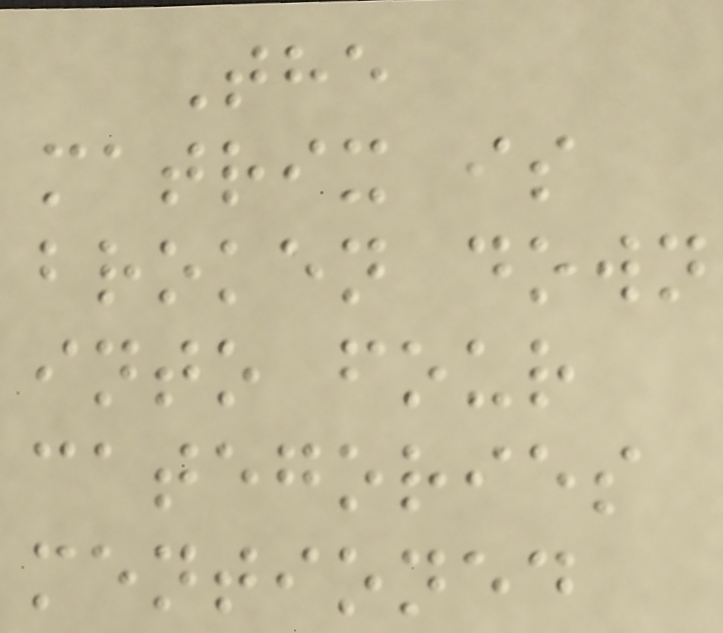The
matrix is
broken down
into four
categories
mentioned
